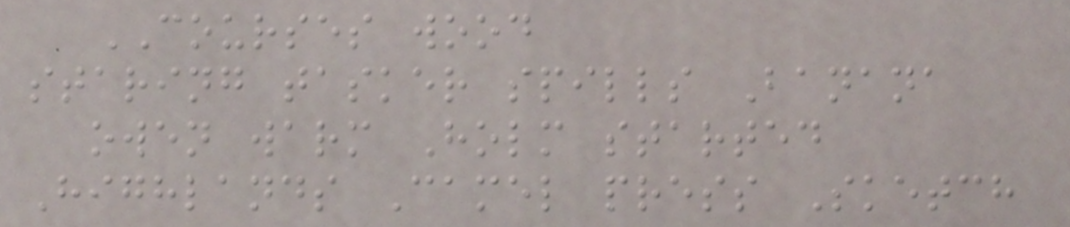COURSES wood
staring tasker spills Banana
owen warm Holm started
Highlands Camel press Sketch
